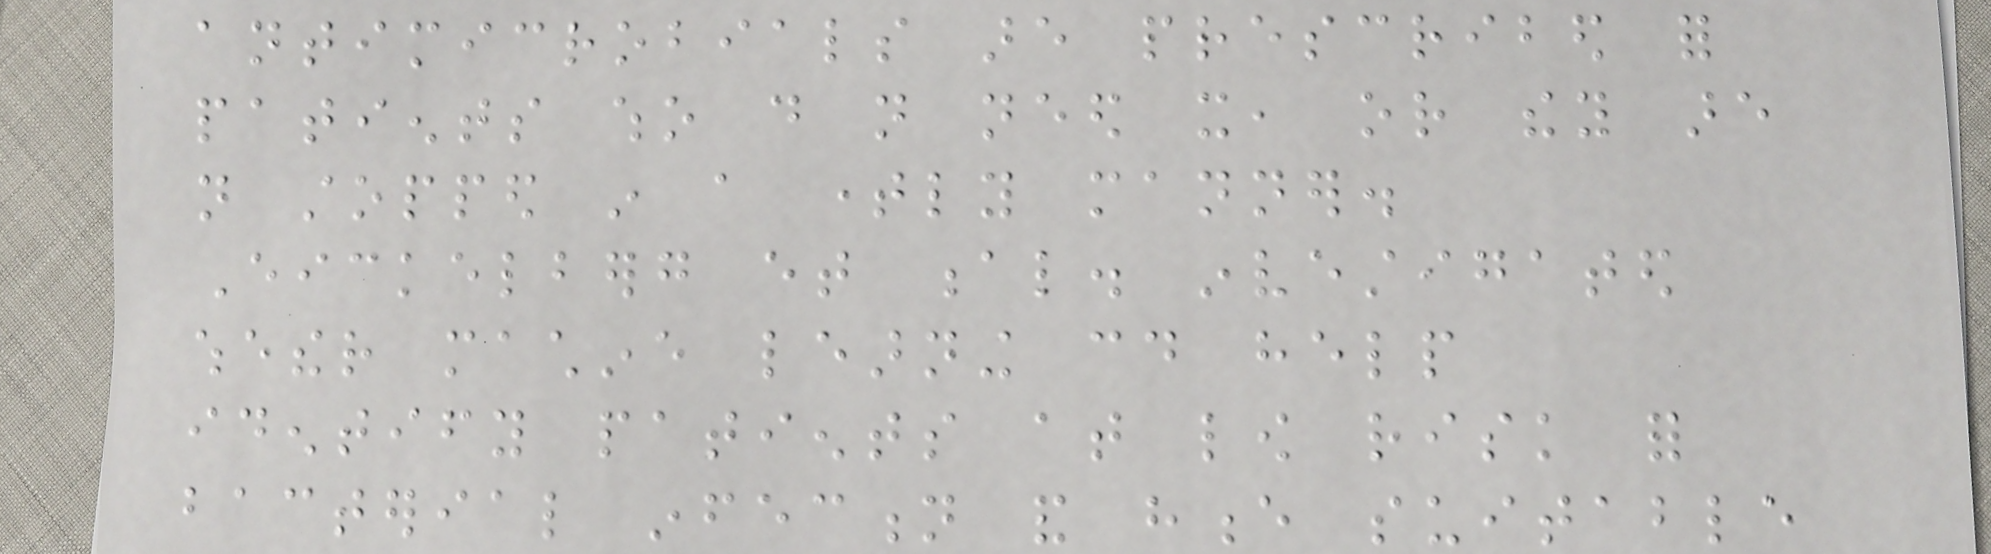antimicrobials are prescribed for
patients who do not need it, or they are
not stopped in a timely manner.
Eickelberg et al. investigated
whether machine learning could help
identify patients at low risk for
bacterial infection and hence suitable
